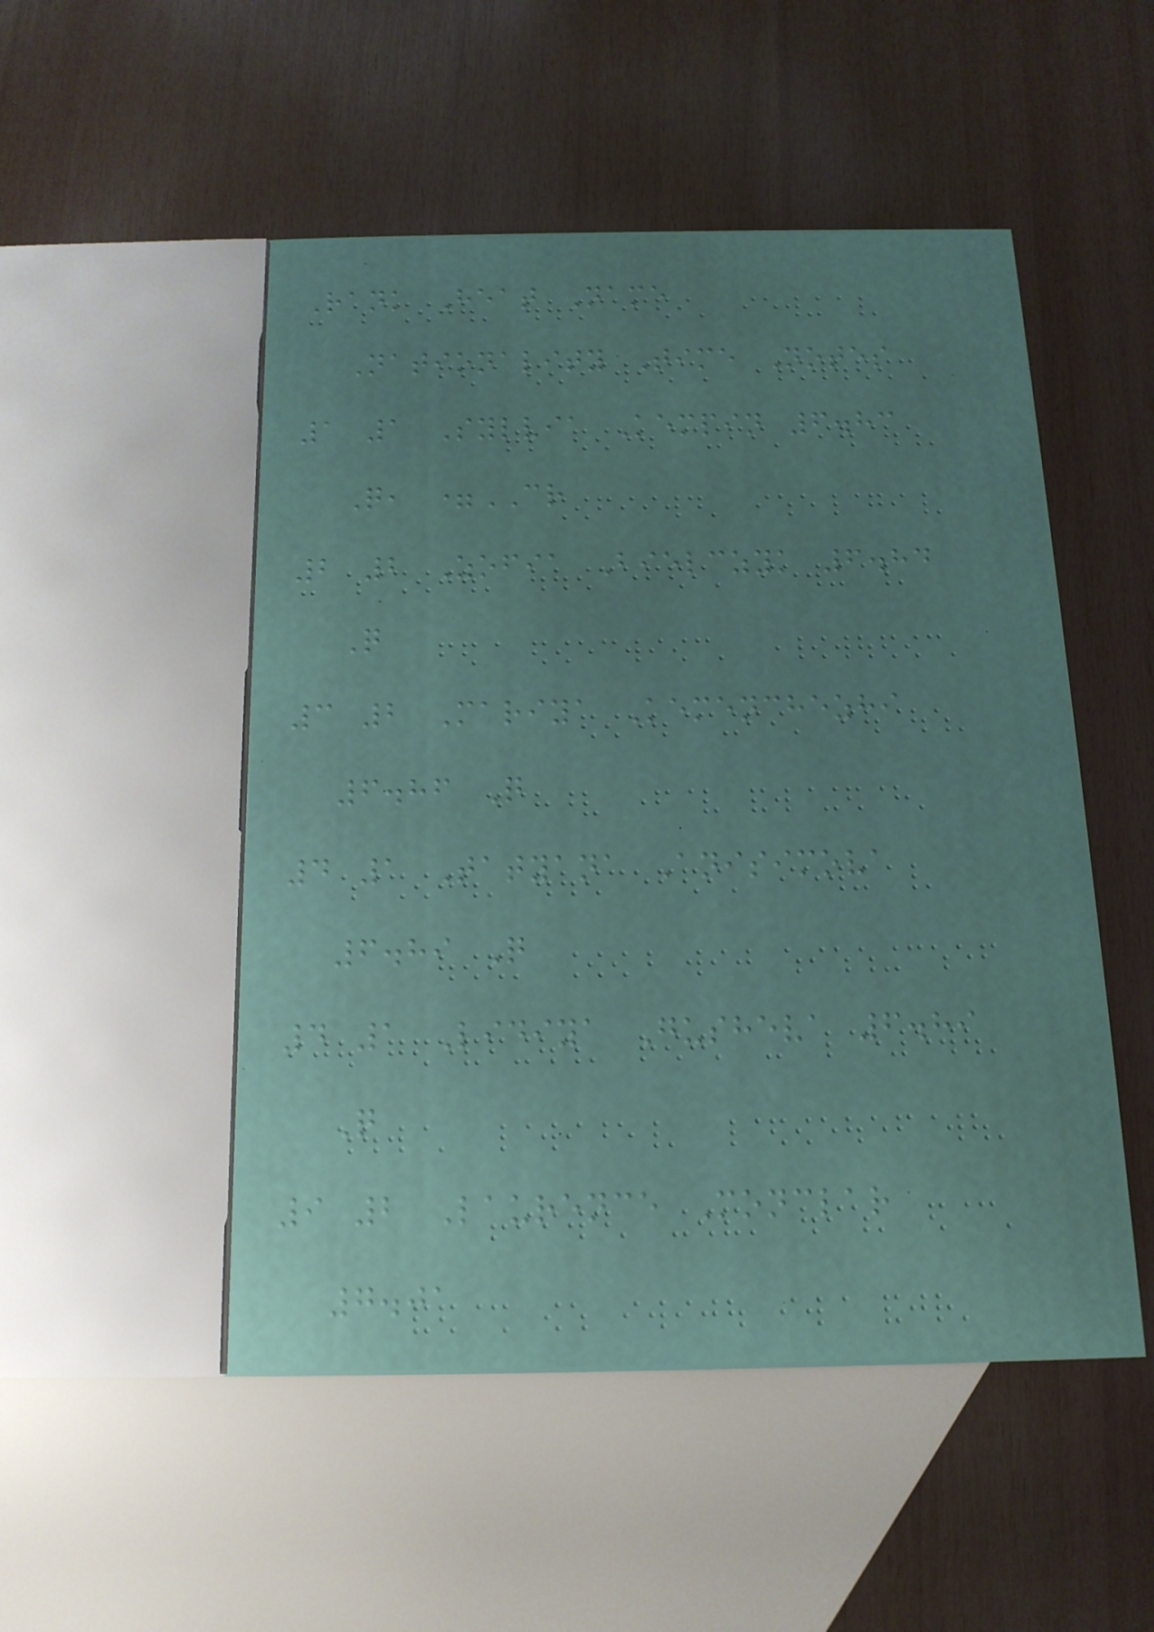Rank Heat Name
Nationality Time Notes
1 1 Sylvia Kempin 6.83
Q, =CR
2 2 Zofia Bielczyk 6.84
Q
3 2 Mariya Kemenchezhi
6.86 Q
4 1 Tatyana Anisimova
6.89 Q
4 1 Lidiya Gusheva 6.89
Q
9 2 Laurence Monclar
7.01
